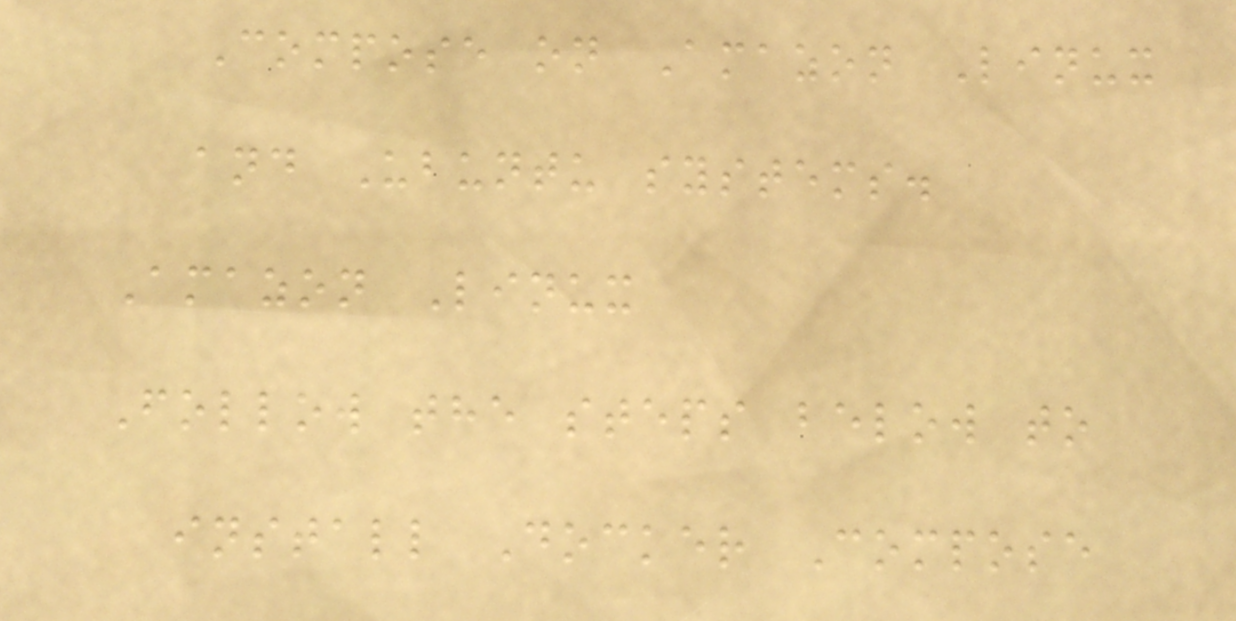Compose on Amazon Linux
and Ubuntu systems.
Amazon Linux
Follow the steps below to
install Docker Compose
